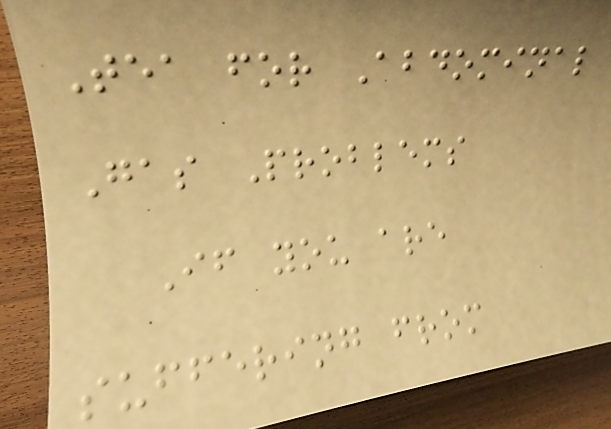Tea for Abdominal
Gas Problems
If you are
suffering from
